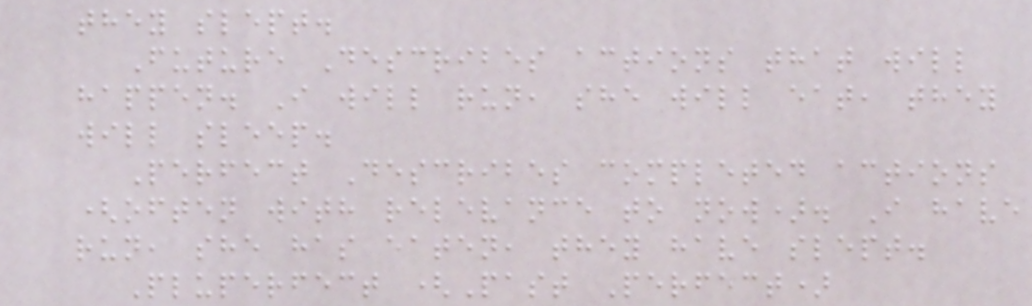they slept.
Future Describes actions that will
happen. I will run, she will eat, they
will sleep.
Perfect Describes completed actions
(often with relevance to now). I have
run, she has eaten, they have slept.
Pluperfect (Past Perfect)
